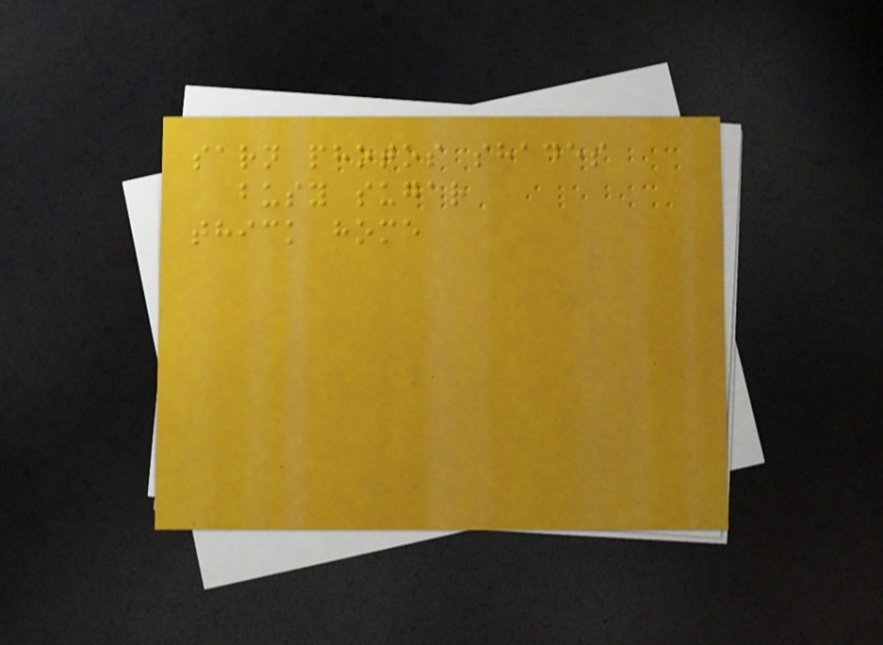sarn photos shades
busy sugar
thick home
